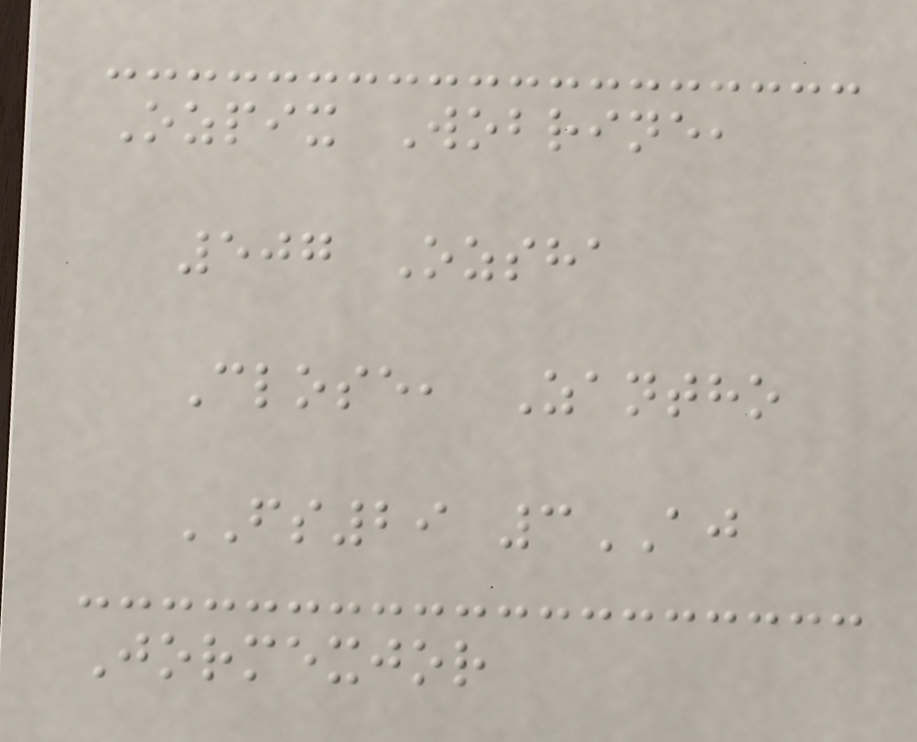Ozpix Wobrine,
507 Ozsha
Close, Zantho
FS29 3AJ
Jormexjor
